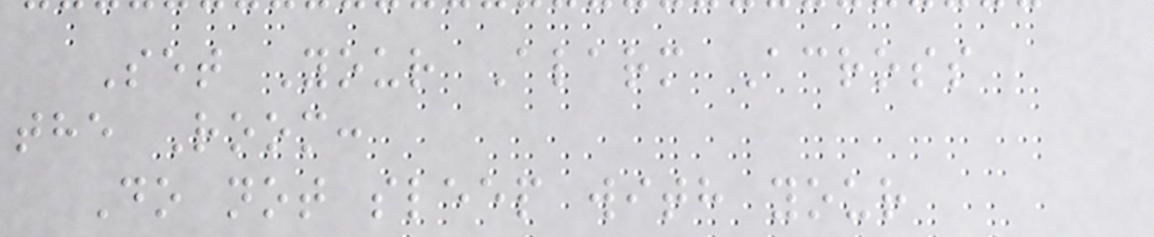Set Your Alarm Across
the Room:
Do not sleep with your
